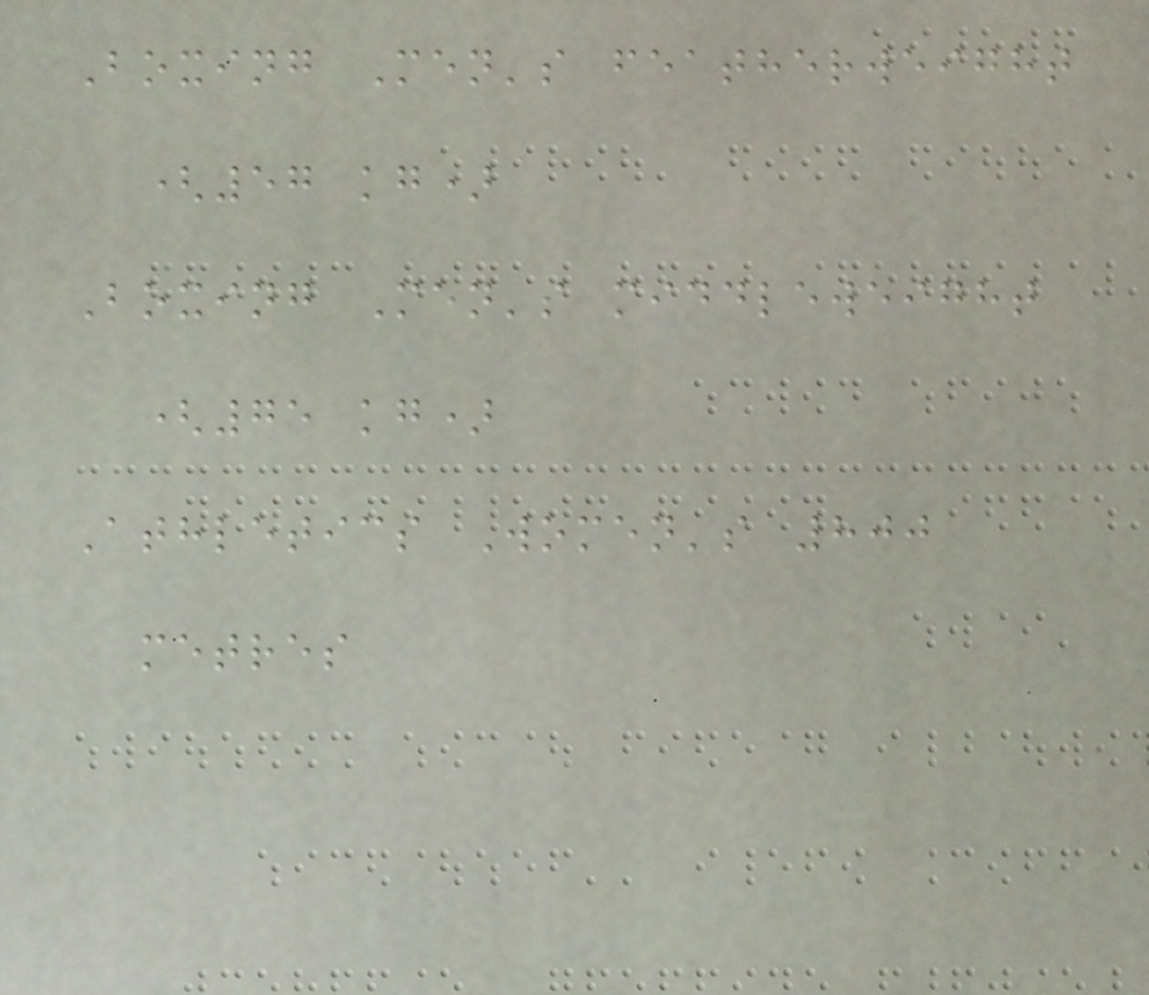Boxing Men's featherweight
(57 kg)
Boxing Men's middleweight
(75 kg)
Athletics Women's 800
metres
